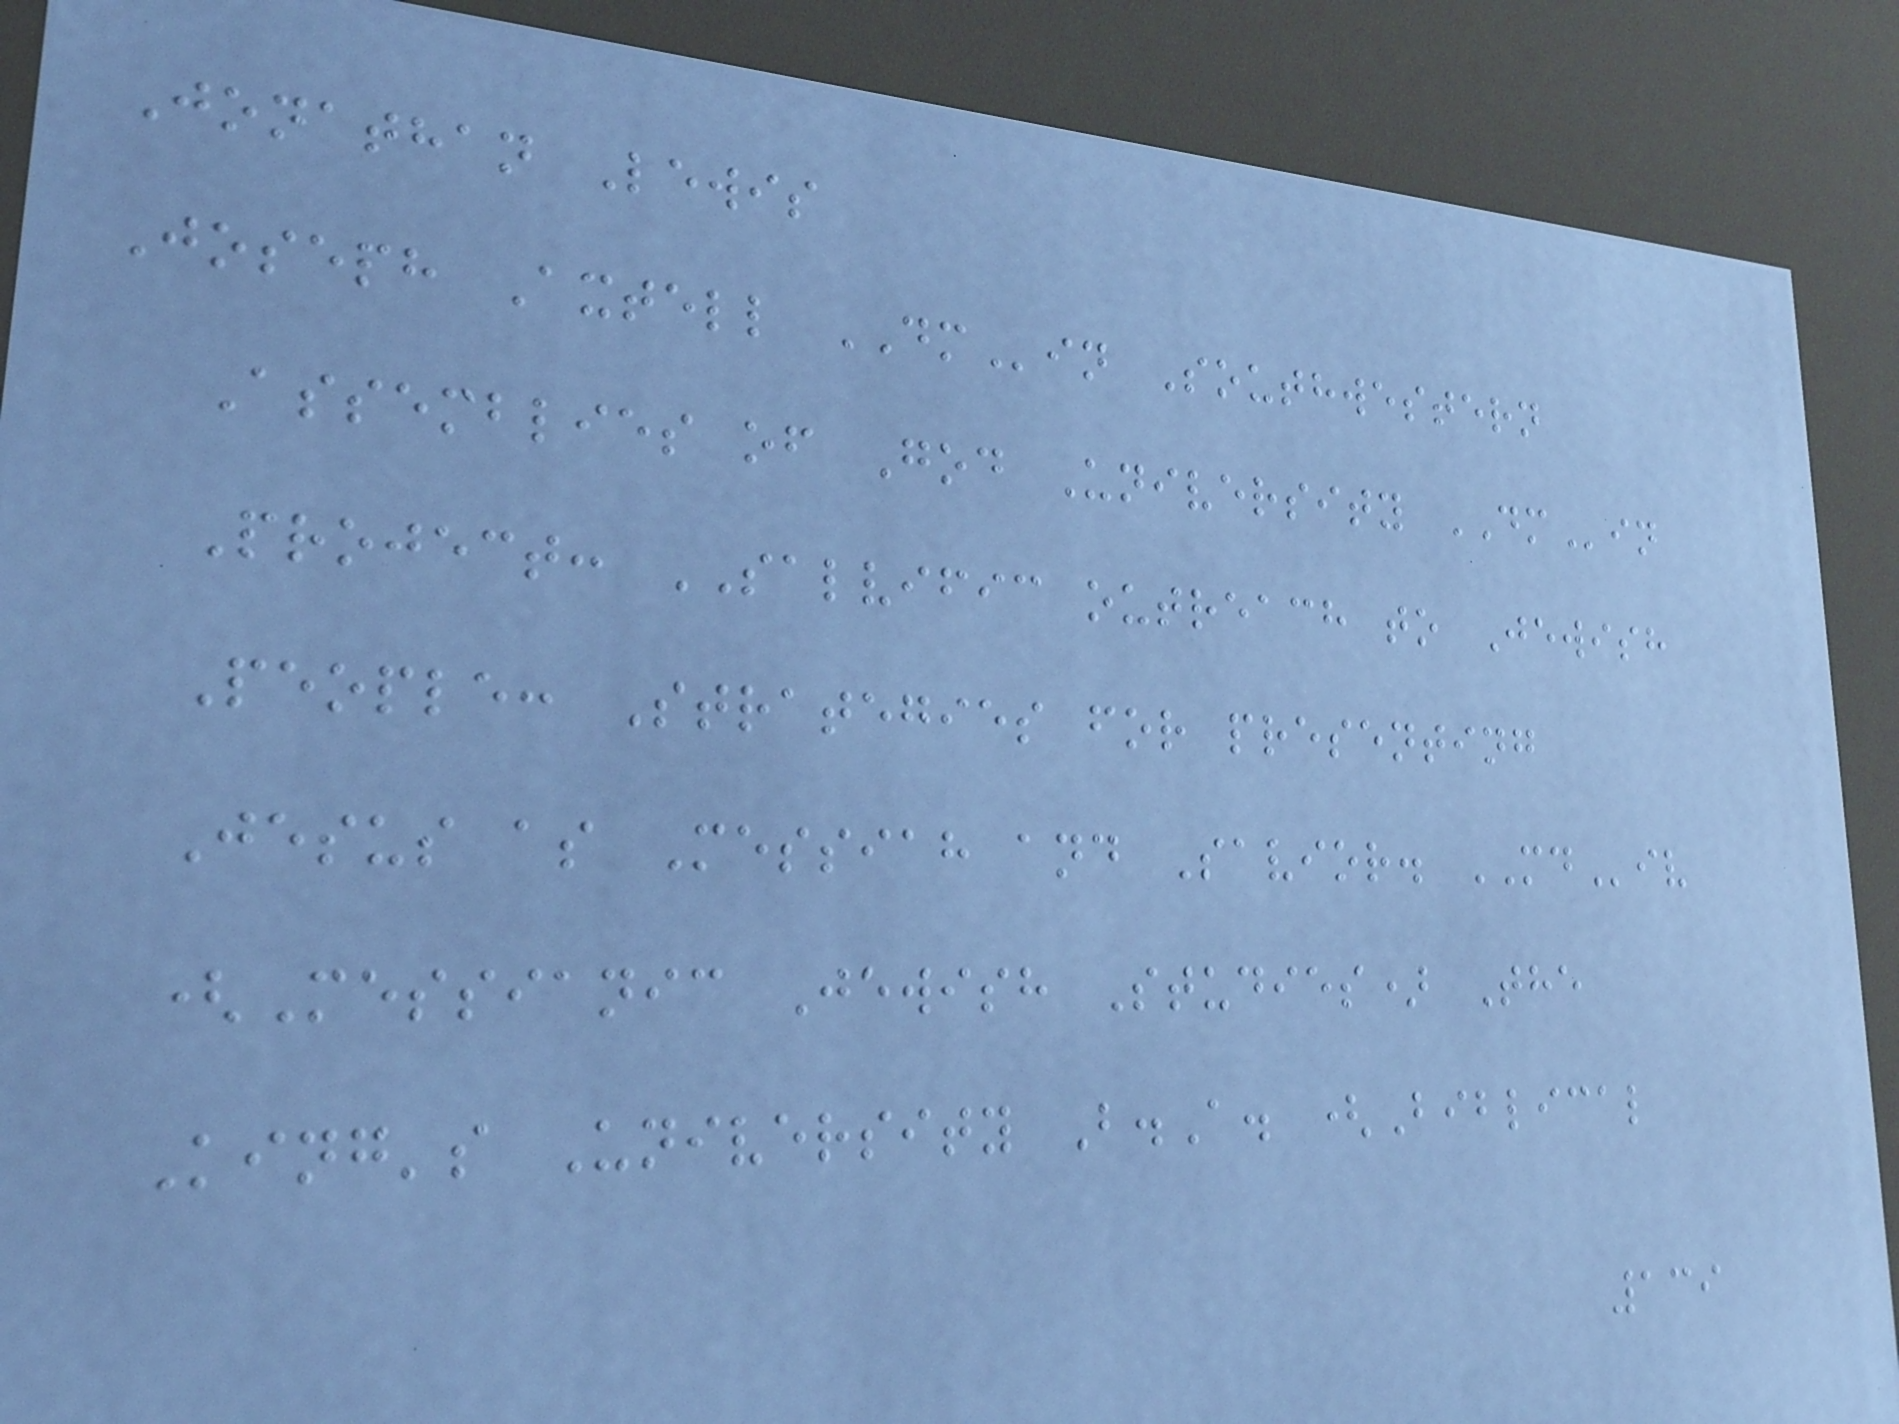Jonathan Lewis
Joseph Axtell DMin Southwestern
Assemblies of God University DMin
Project: SALVIFIC outreach to Jewish
People: Strategies for presenting
Jesus as Messiah and Savior. MDiv
(Messianic Jewish Studies) The
King's University B.A. (Biblical
139
